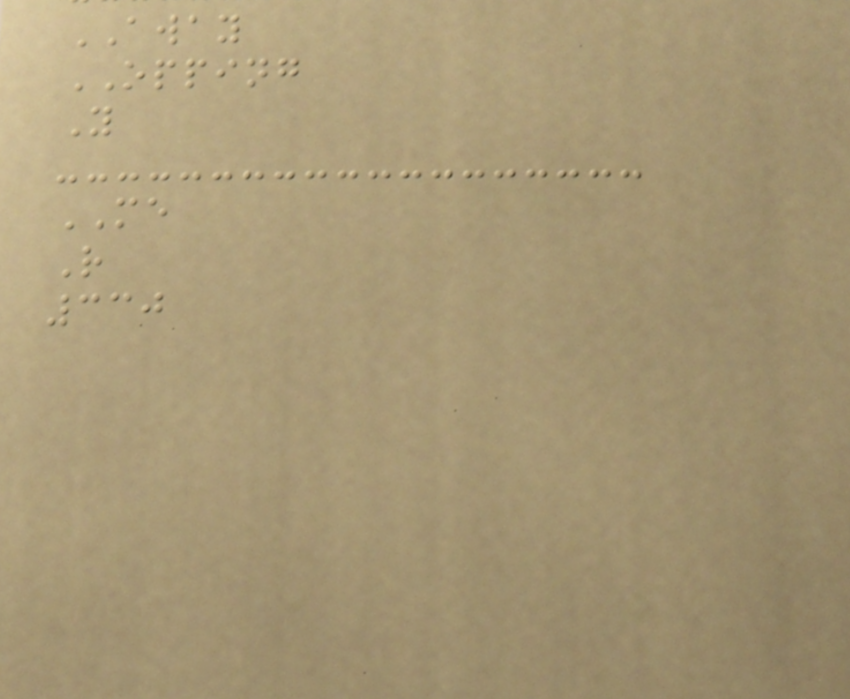AWAY
OPPING
Y
ME
R
330
